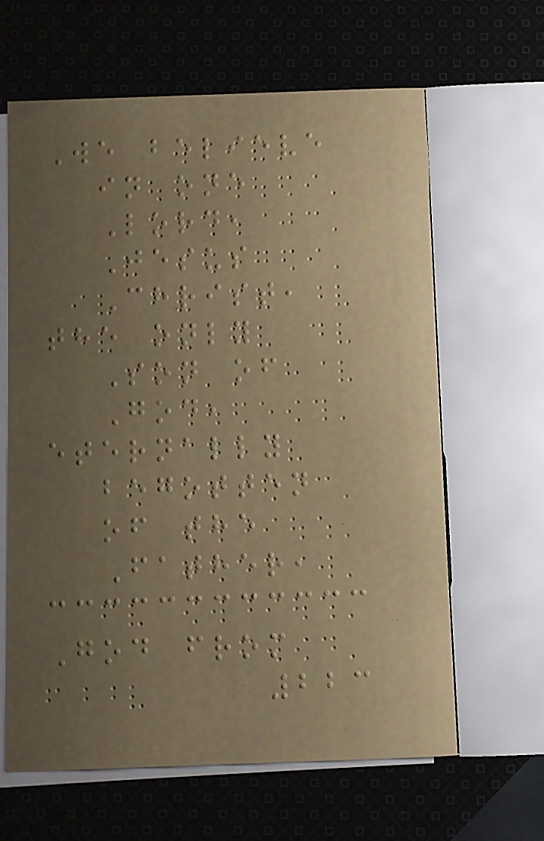We believe
in one
Lord,
Jesus
Christ,
the only
Son of
God,
eternally
begotten
of the
Father,
God from
223
